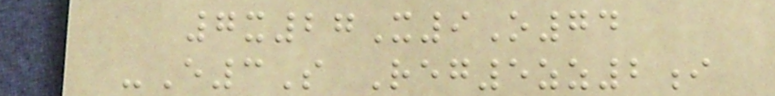7x27X9O74
-E3S Reg5zz2i
